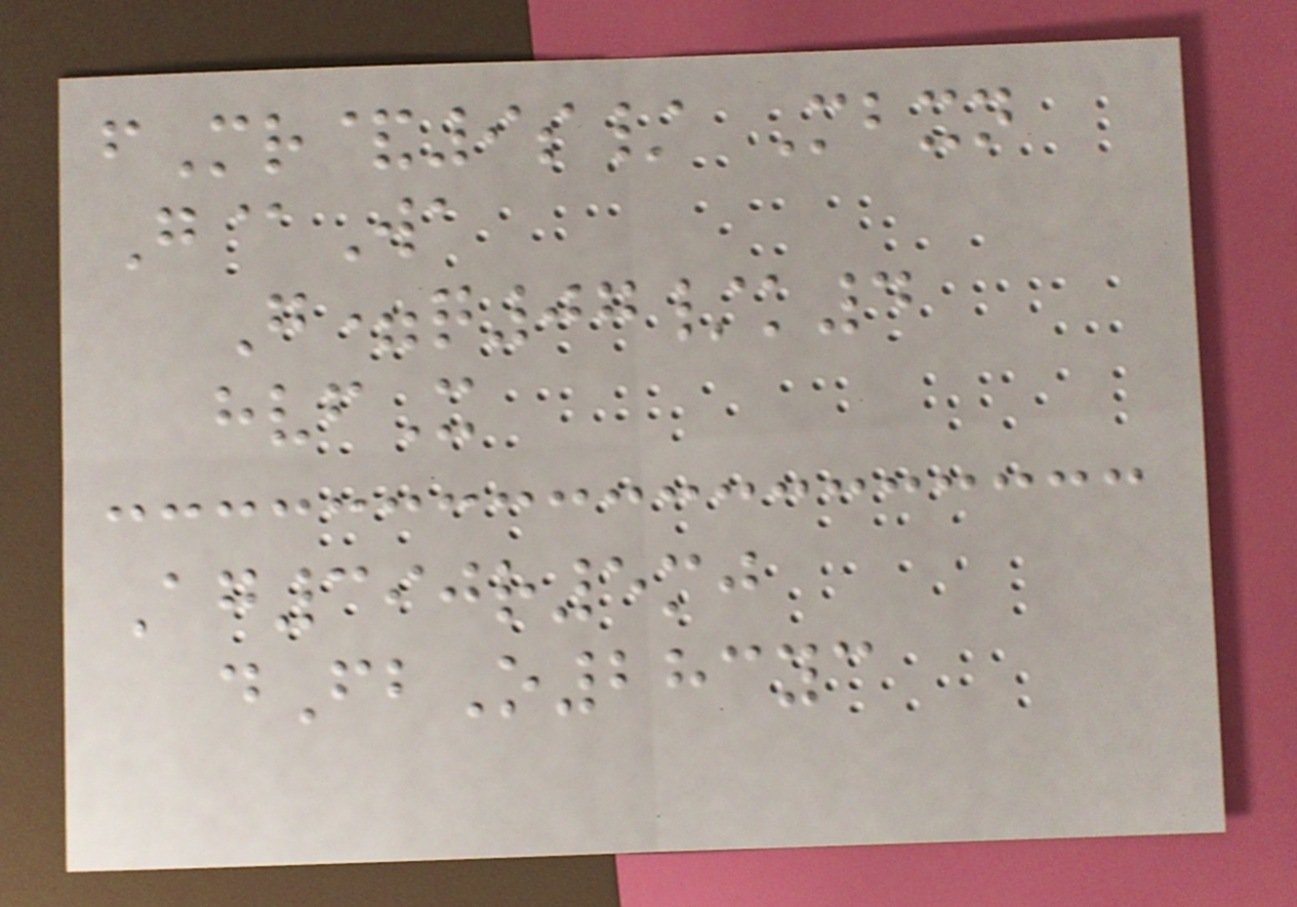fMr&9s/ Mbxn
G@Wa
G=q07/k4
hvfX
Ag390r5mj
dFbO283yc
